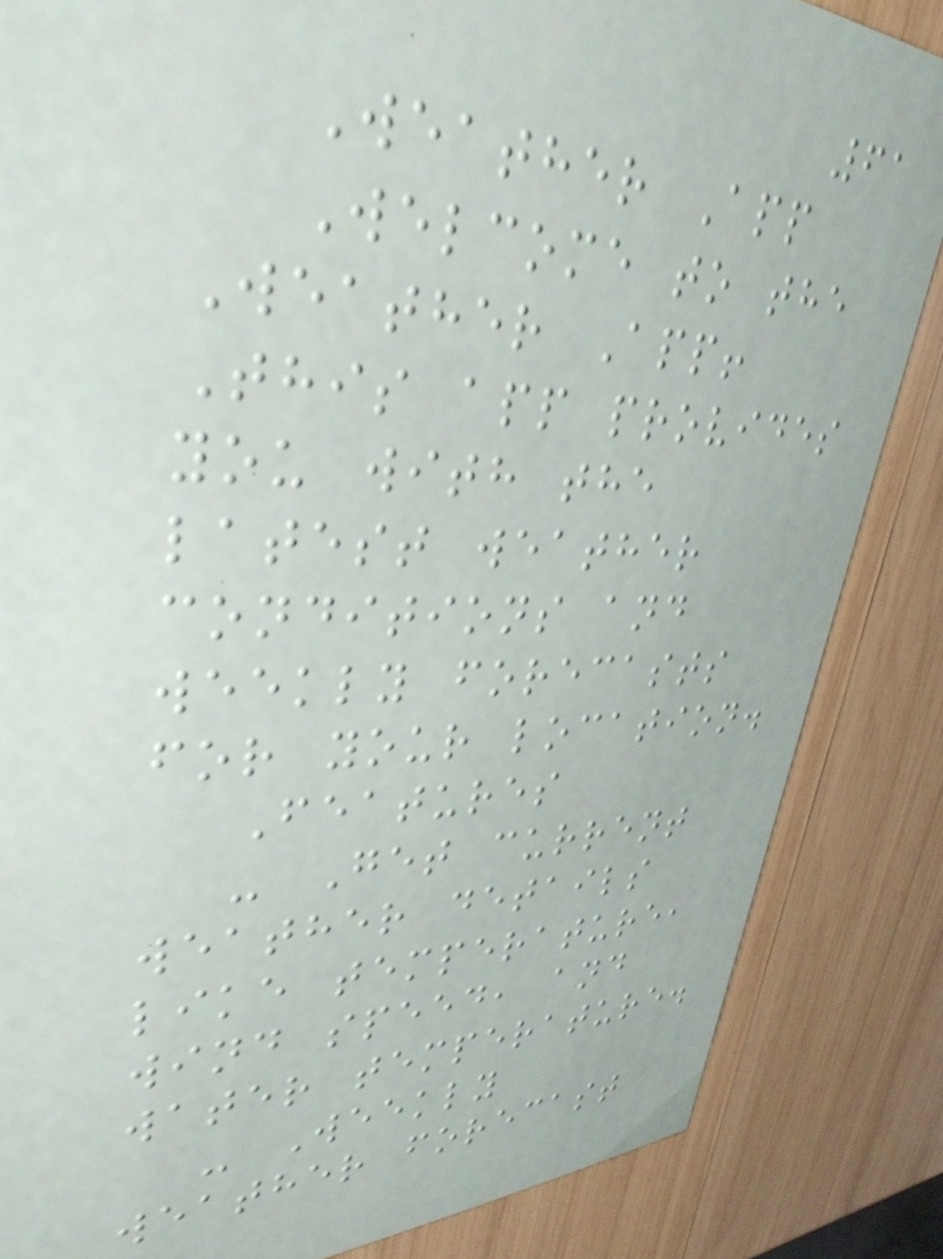61
Weather App
Welcome to the
Weather App!
This app provides
you with the
latest weather
conditions and
weekly forecasts
for your location.
Features
- Get current
weather details
like temperature,
wind speed, and
water temperature.
- Weekly
weather forecast
